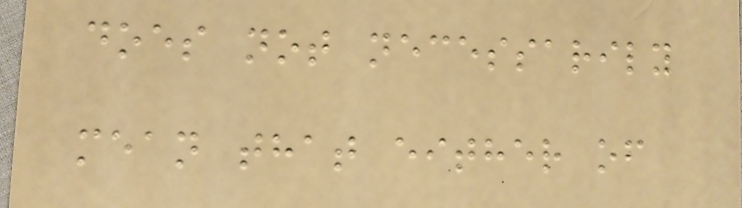does not necessarily
mean that either of
